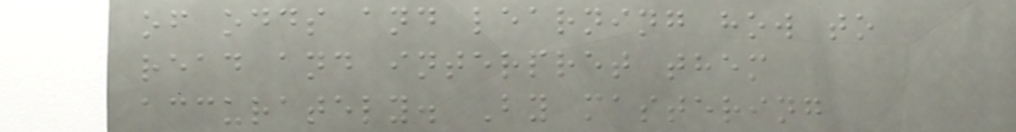of odds and learning how to
read and interpret them
accurately. By mastering
